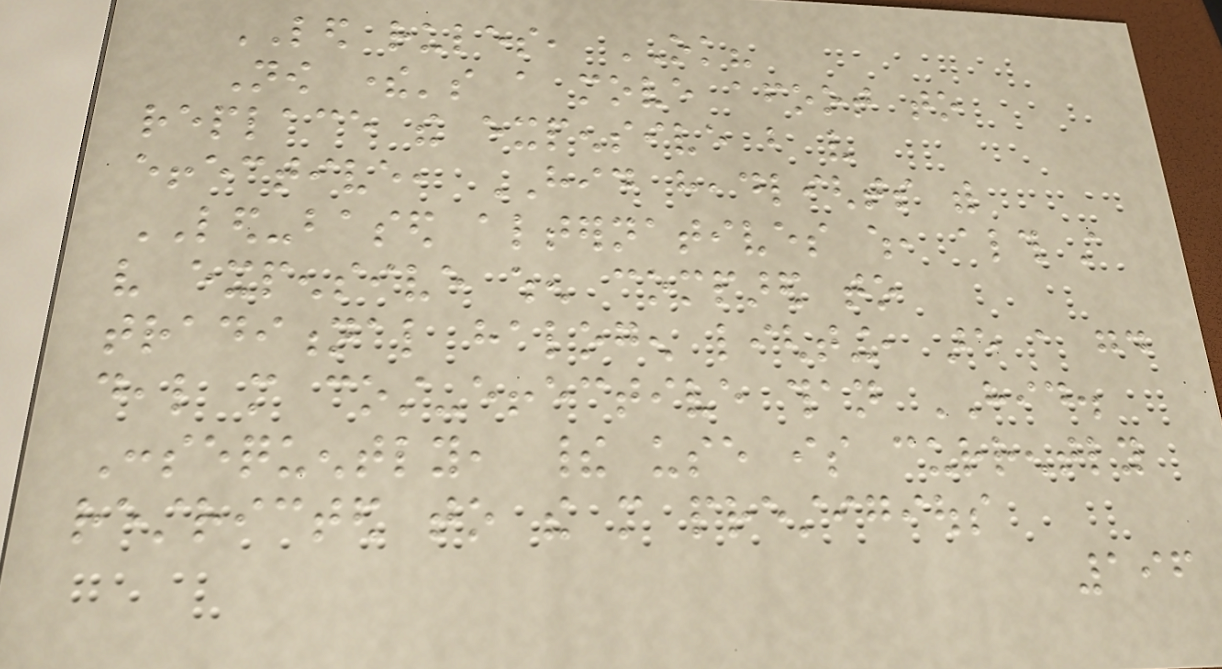LED rules, OK?
Now there's a move afoot to
replace the expensive but very
effective, HID headlights with
LED-based alternatives which, although still
very expensive when compared to
traditional halogen lighting, are a good
deal more cost-effective than HID.
Consequently, their use is currently
restricted to the more prestigious
196
